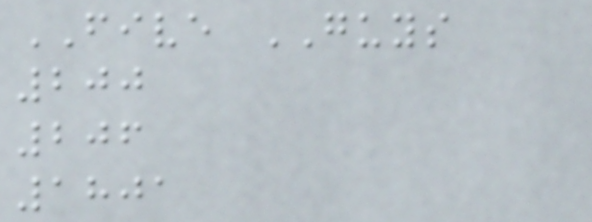FIVE GUYS
200
206
1801
